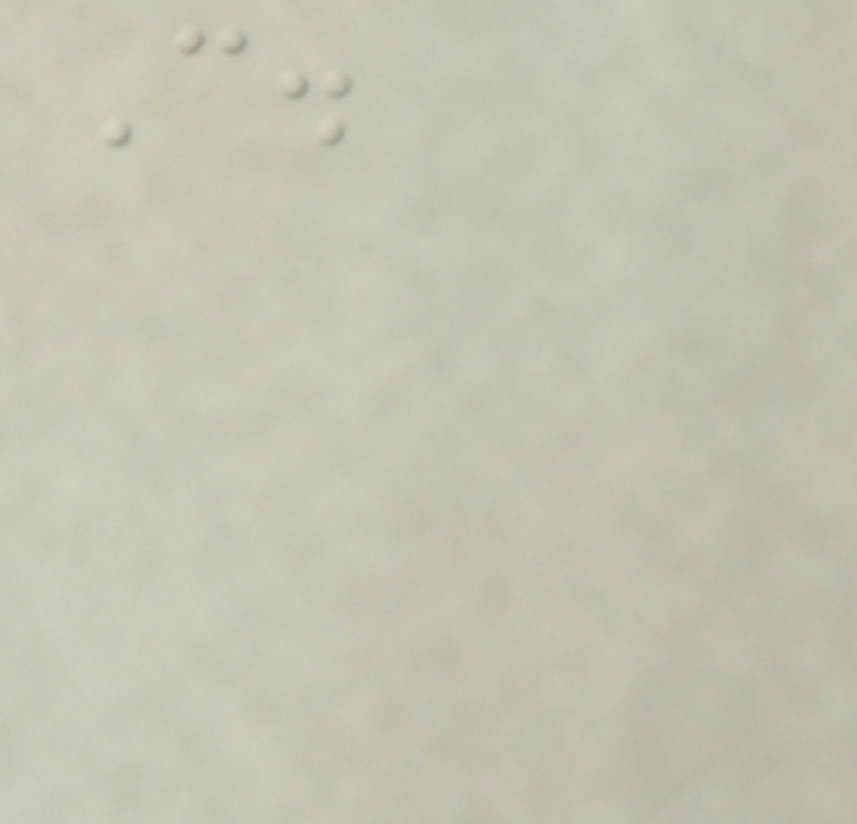C.
